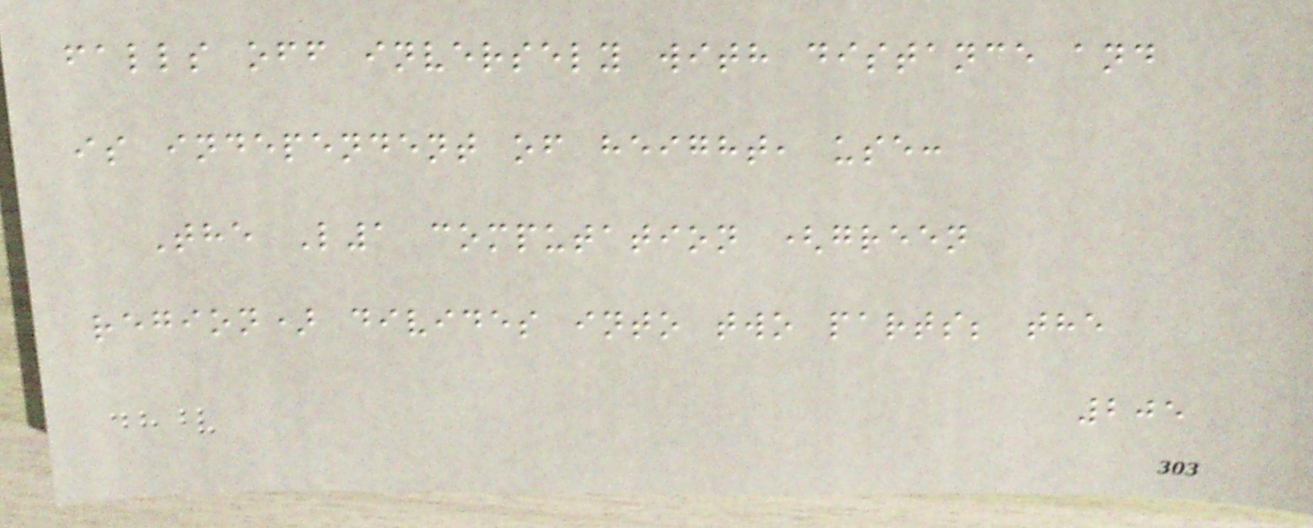falls off inversely with distance and
is independent of height, use:
The L1 computation (green
region) divides into two parts; the
205
